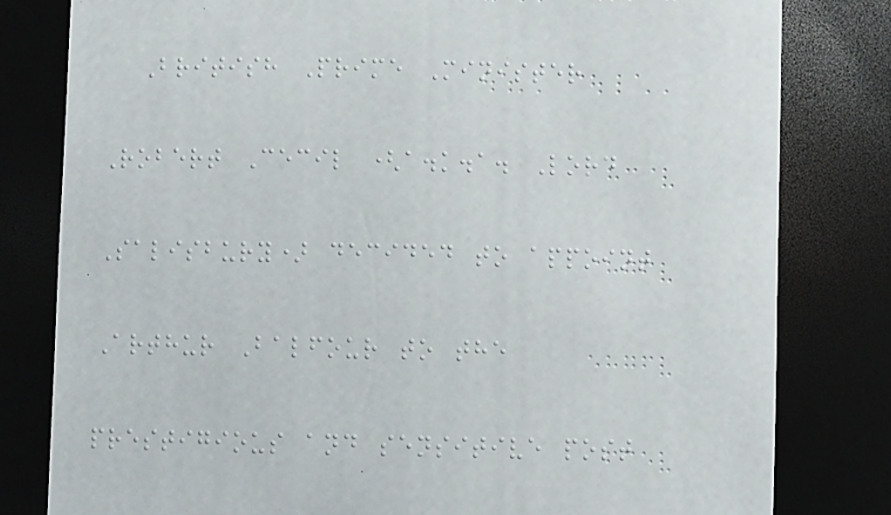British Prime Minister
Robert Cecil (a.k.a. Lord
Salisbury) decided to appoint
Arthur Balfour to the
prestigious and sensitive post
